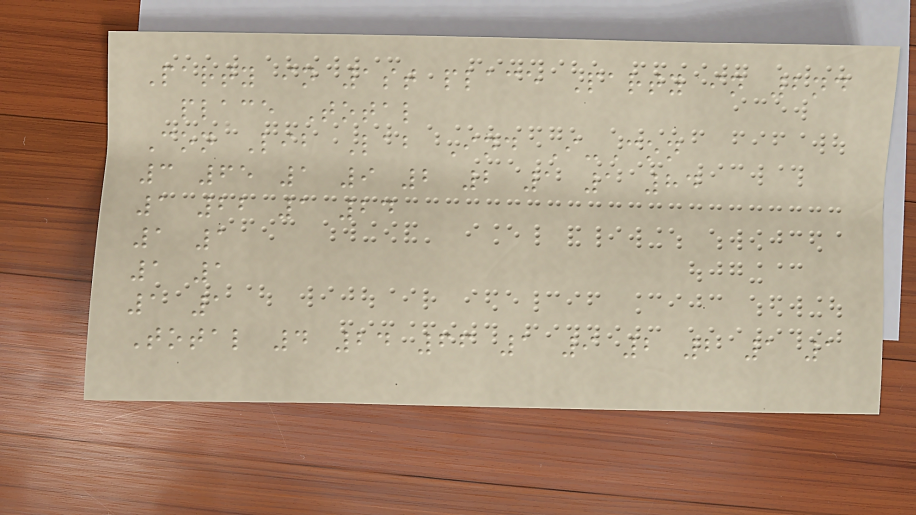Party in 1st place Party in 2nd
place Total
Con Lib Lab Ind I-Con
3 65 1 9 2 2 1 1 84
1 22 1 24
1 1
1 1
1 1
Total 4 24 66 1 9 2 2 1 1
